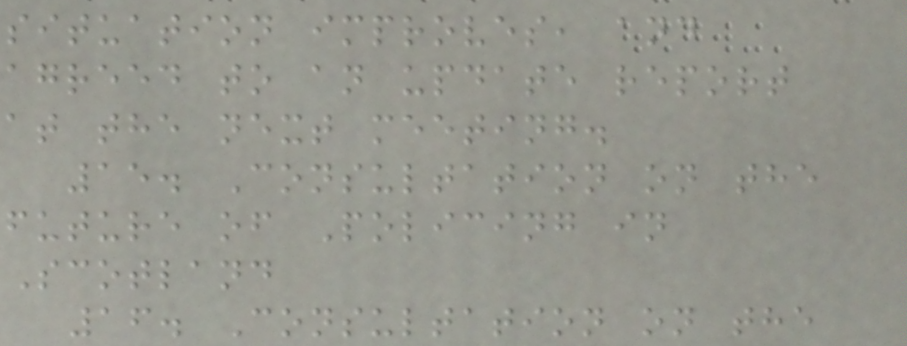situation improves, and
agreed to an update report
at the next meeting.
15. Consultation on the
future of Policing in
Scotland
16. Consultation on the
